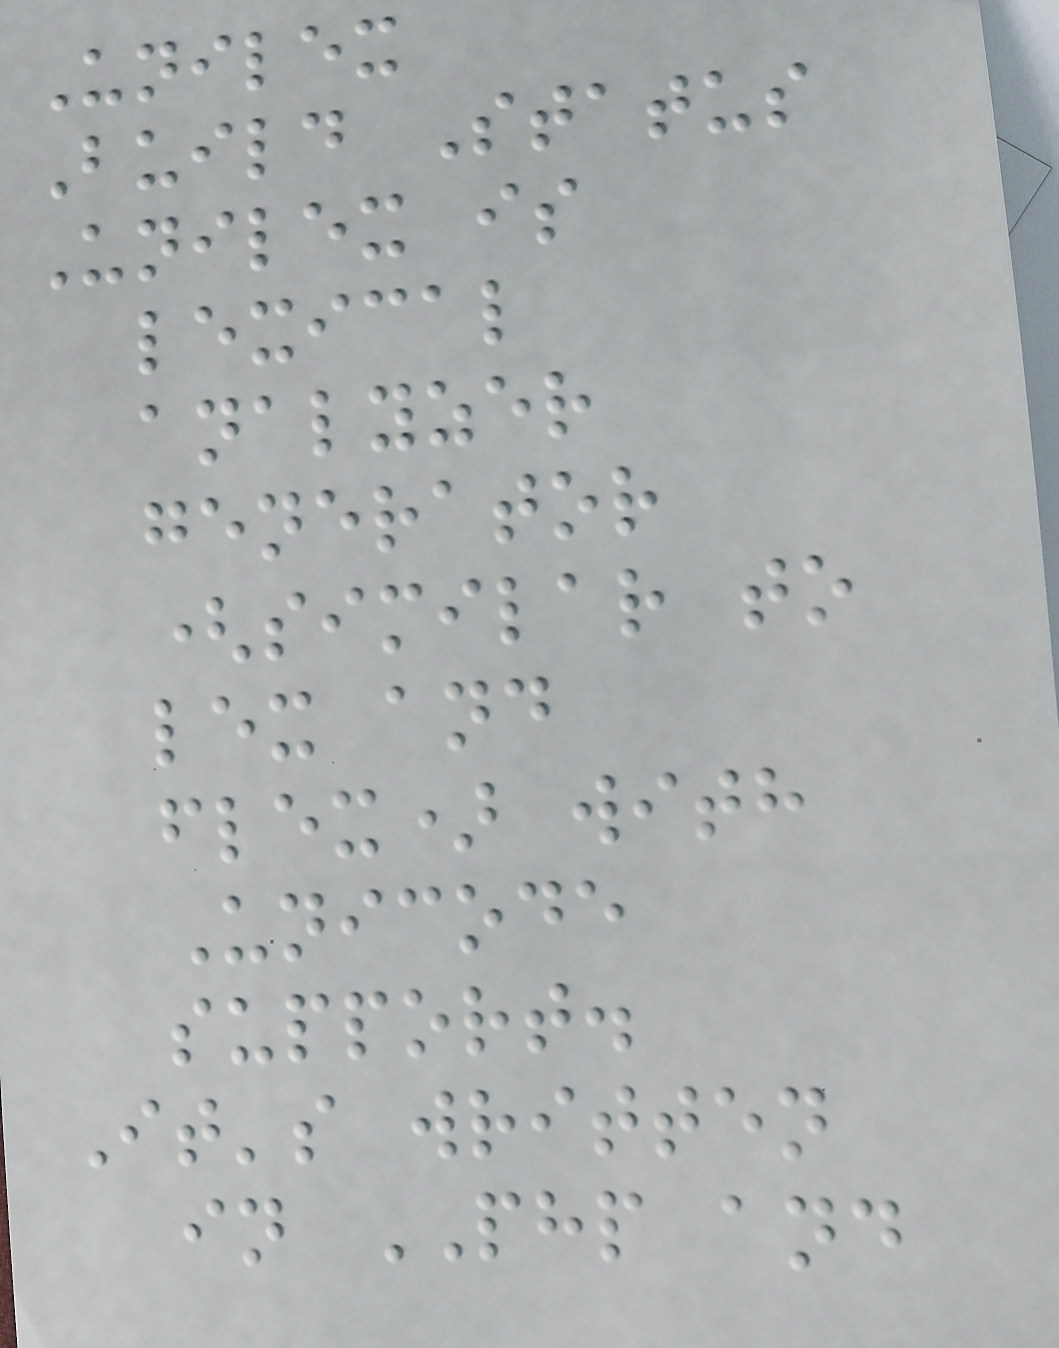Unilex
Build Status
Unilex is
lexical
analyzer
generator
(similar to
lex and
flex) with
Unicode
support.
It's written
in PHP and
